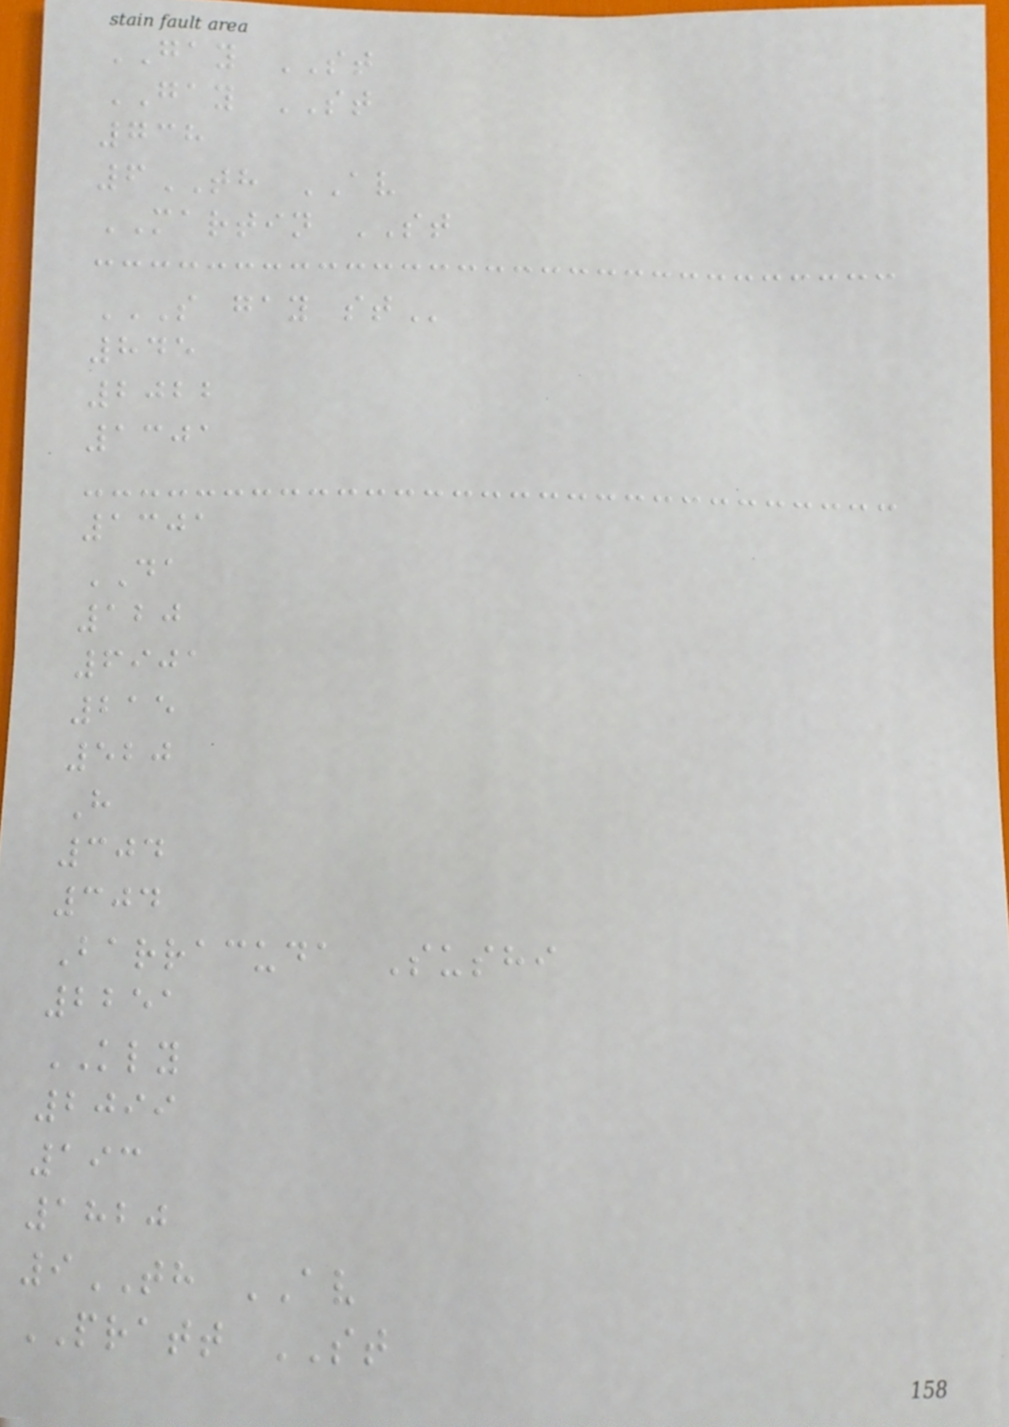GAY ST
GAY ST
738
6TH AV
MARTIN ST
S GAY ST
845
2022
1301
1301
DA
120
6901
215
520
H
304
304
Barracuda Sushi
2251
KLY
2099
193
1820
9TH AV
PRATT ST
